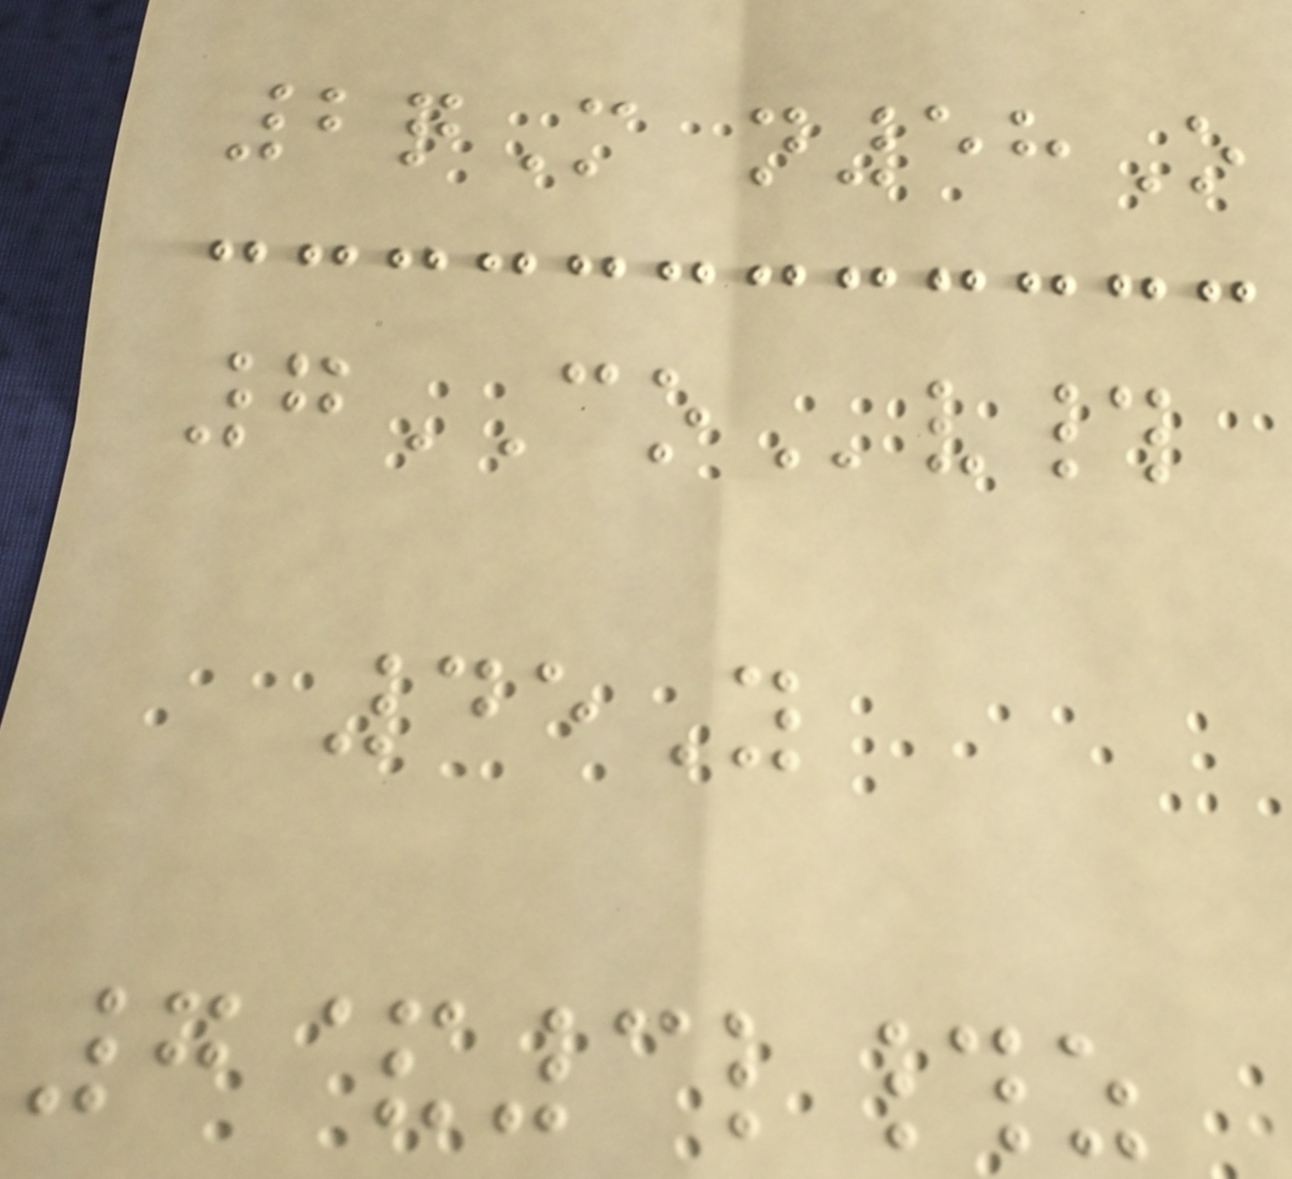2qM n58O
7COv#
45Y
7&3l#z
